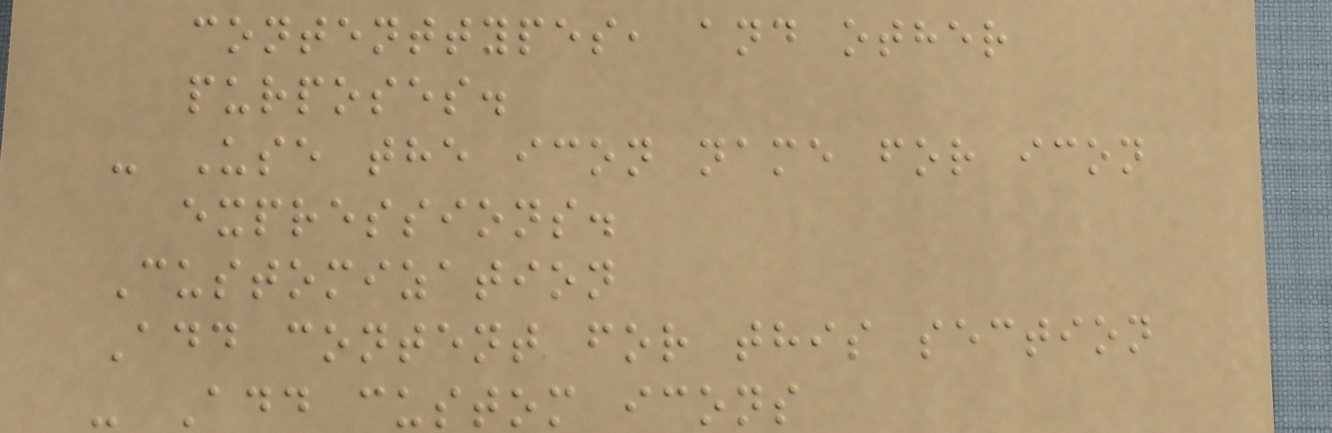contenttypes, and other
purposes.
- Use the icon name for icon
expressions.
Customization
Add content for this section
- Add custom icons
